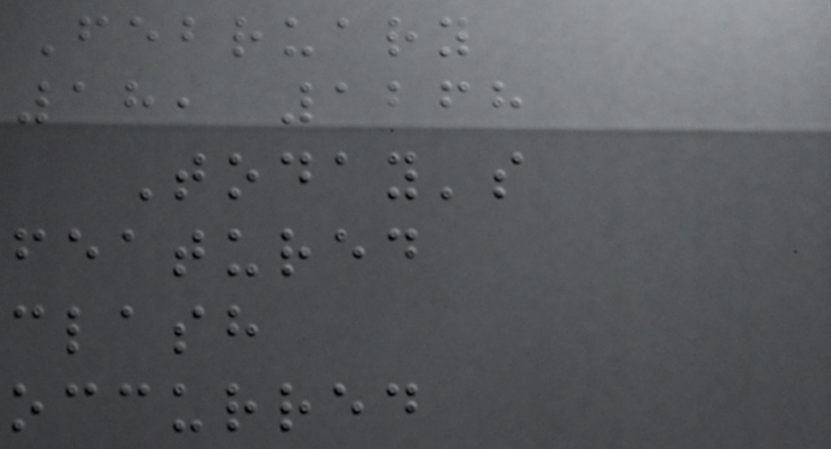February
18, 1268
Today's
featured
clash
occurred
